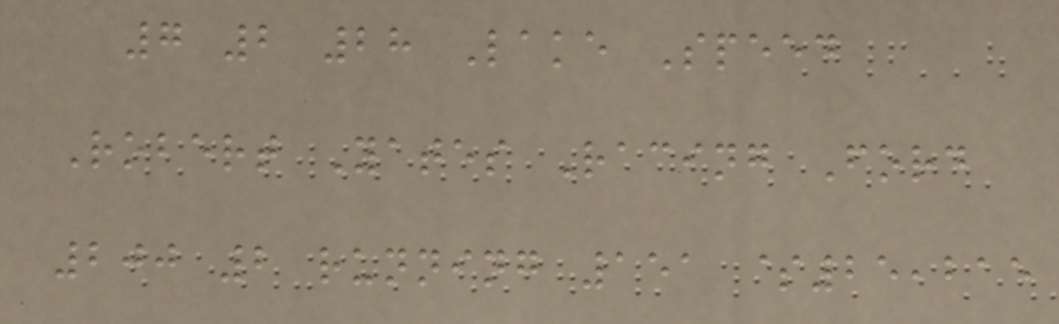7 2 28 Lake Speed
Robert Yates Racing Ford
200 2 running 151 $25,215
